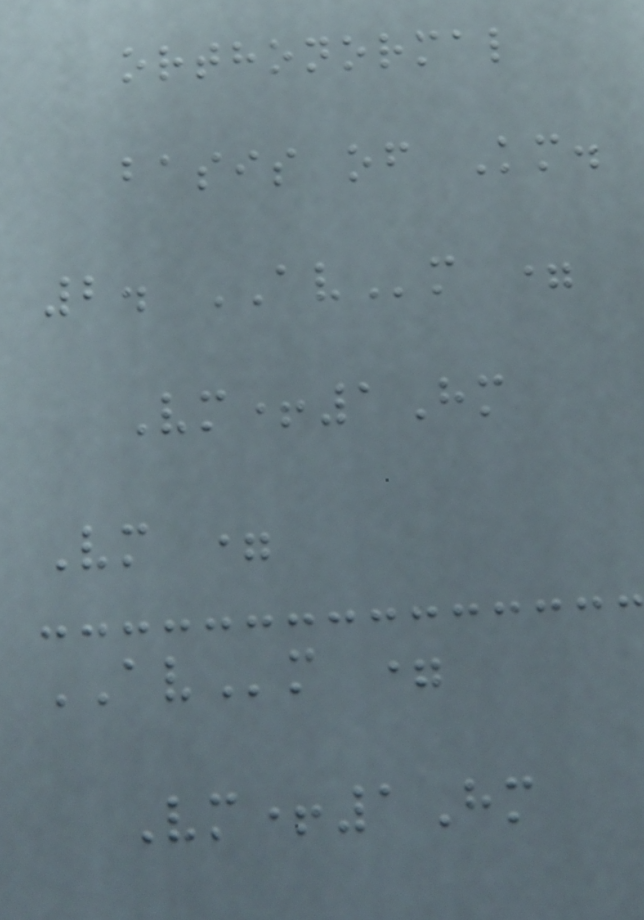orthonormal
basis of Km.
2. AVm =
Vm+1Hm
Vm =
AVm =
Vm+1Hm
